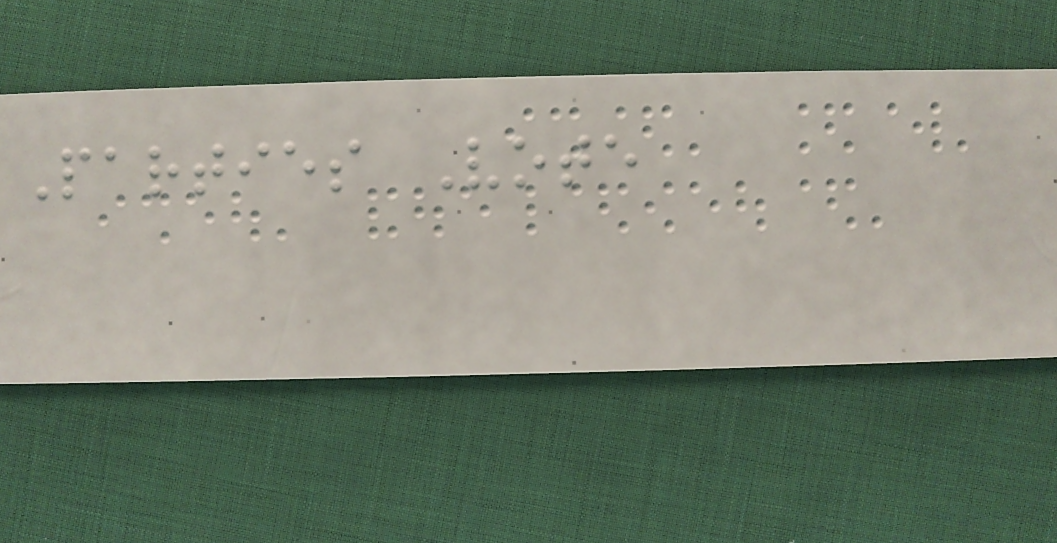Parties Vote
